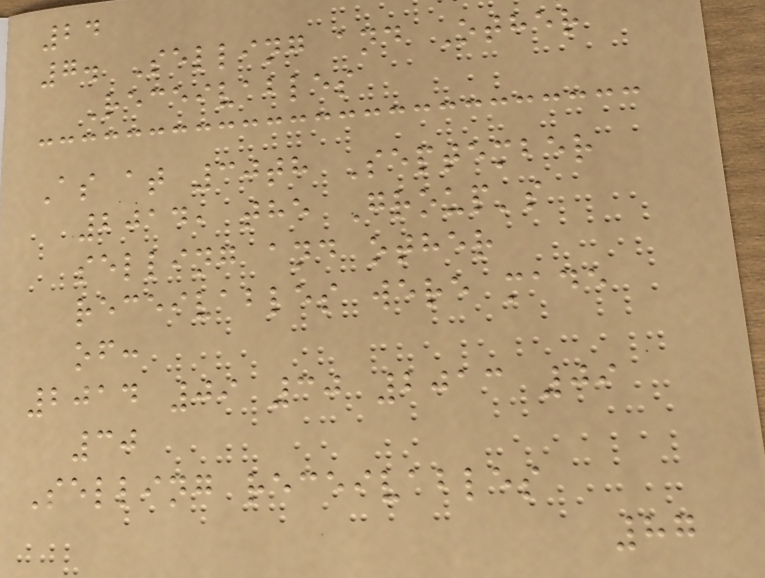24
7. Selling and Other
Receivables
As at 30th September
2014, the Group's
selling and other
receivables were made
of:
2014 09 30 2013 09
30
Selling receivables
87
